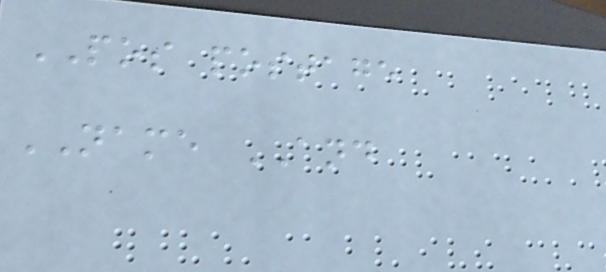POS postage
NAME AND
